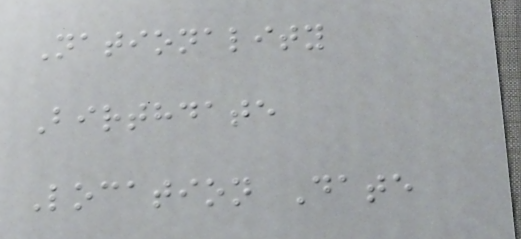Nationality
Birthdate
Location Date
